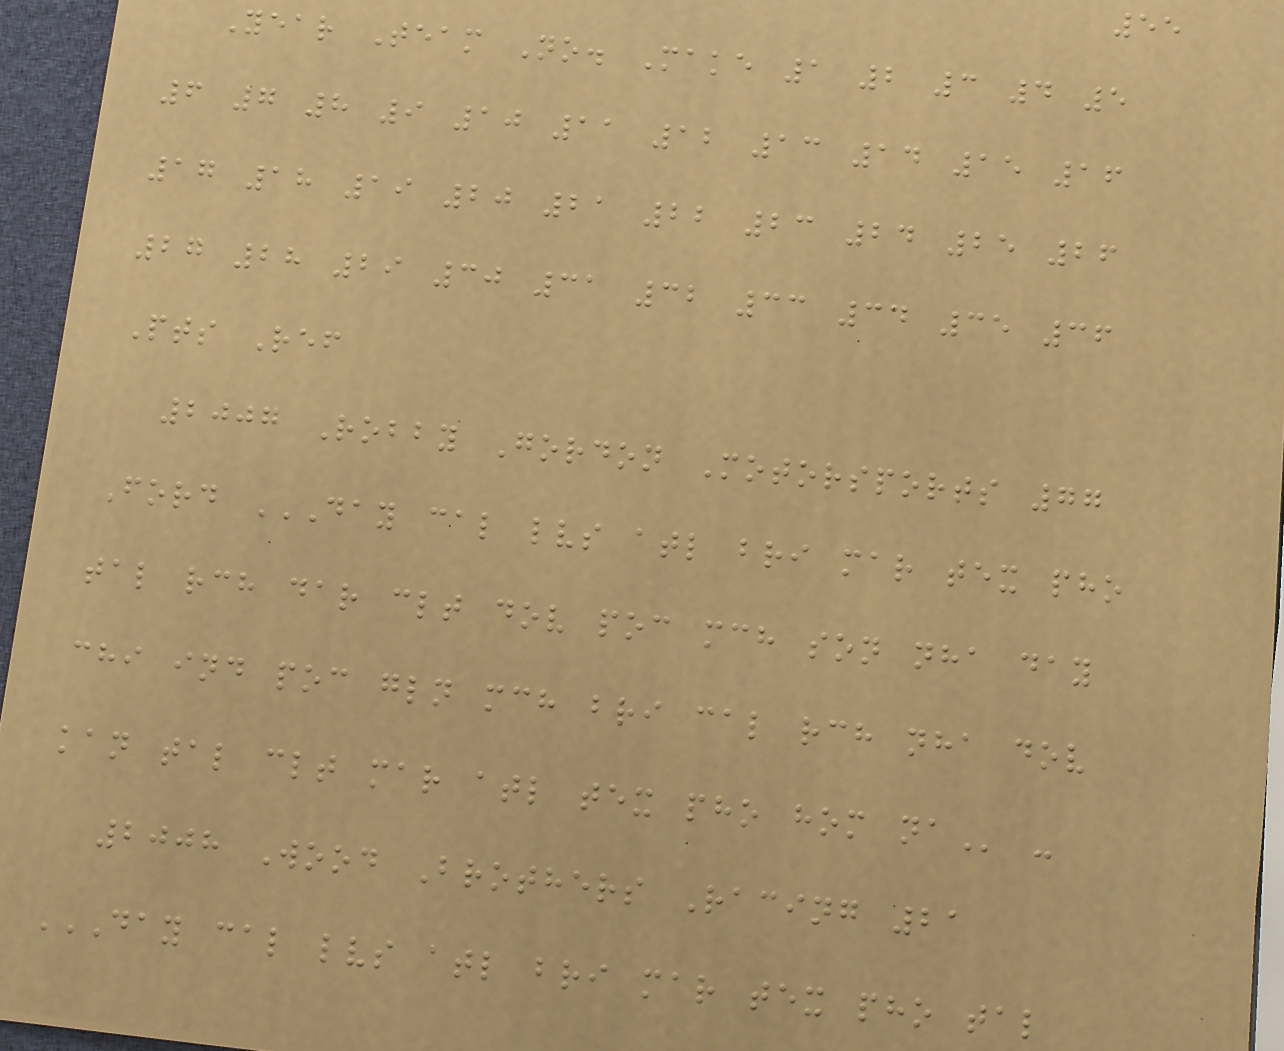55
Year Team No. Make 1 2 3 4 5
6 7 8 9 10 11 12 13 14 15 16
17 18 19 20 21 22 23 24 25 26
27 28 29 30 31 32 33 34 35 36
Pts Ref
2007 Robby Gordon Motorsports 77
Ford DAY CAL LVS ATL BRI MAR TEX PHO
TAL RCH DAR CLT DOV POC MCH SON NHA DAY
CHI IND POC GLN MCH BRI CAL RCH NHA DOV
KAN TAL CLT MAR ATL TEX PHO HOM NA -
2008 Wood Brothers Racing 21
DAY CAL LVS ATL BRI MAR TEX PHO TAL
